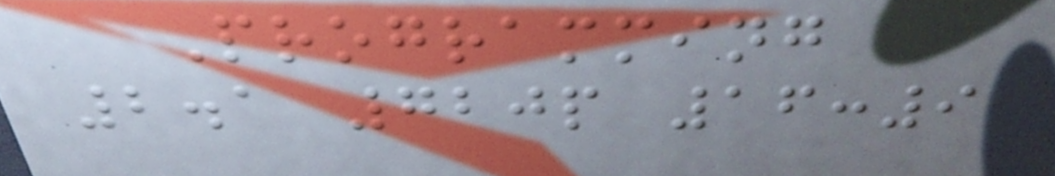Programming
2.1 720p 16:9
